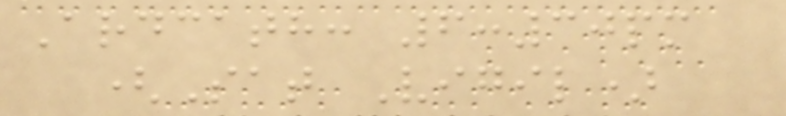Ardcath: 6:30pm
(Sat Vigil)
